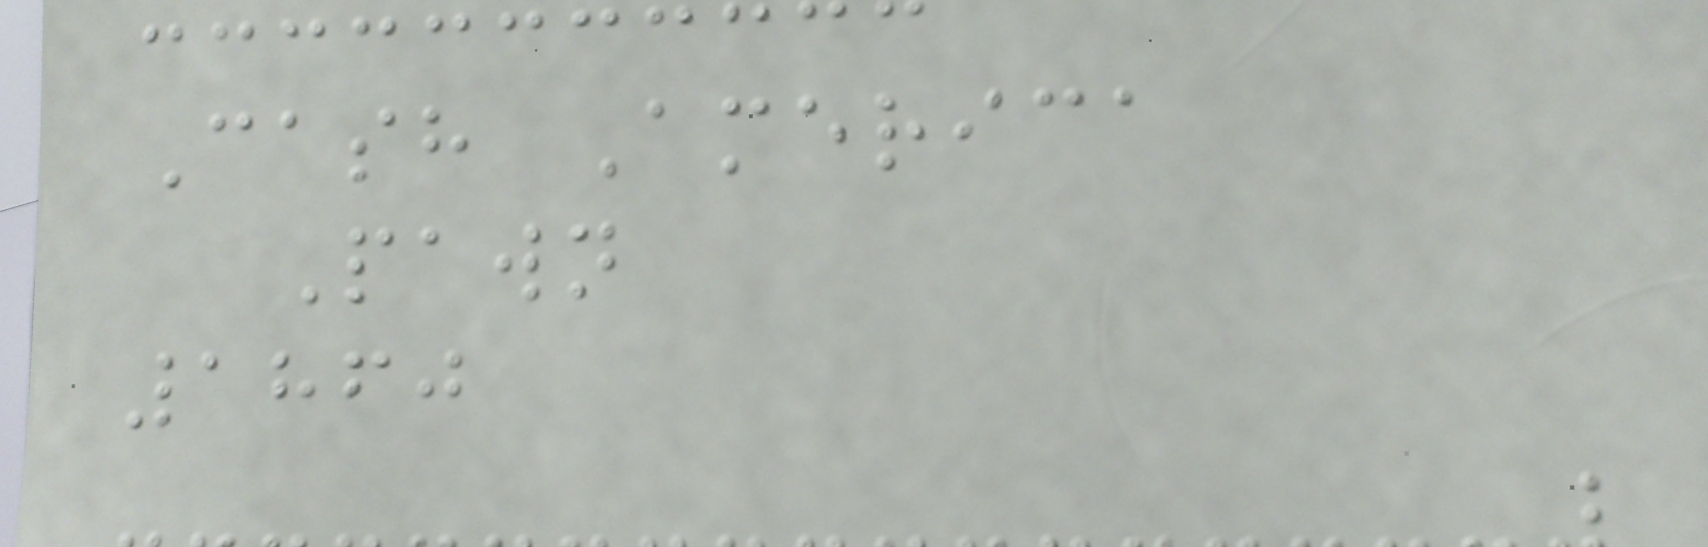Cash America
Pawn
1860
